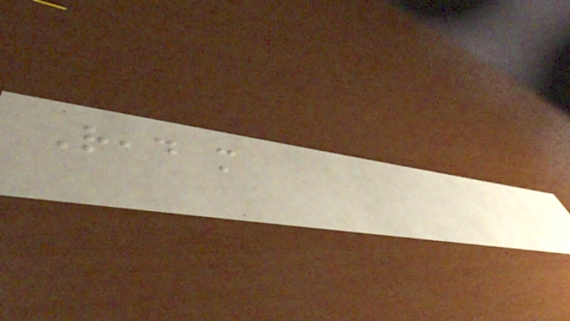Read more
